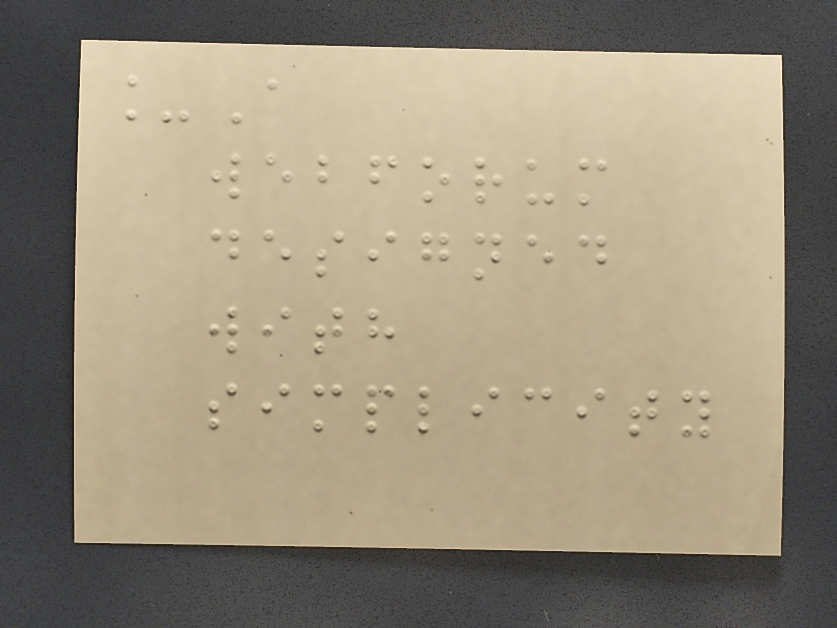_A
webforum
designed
with
simplicity
